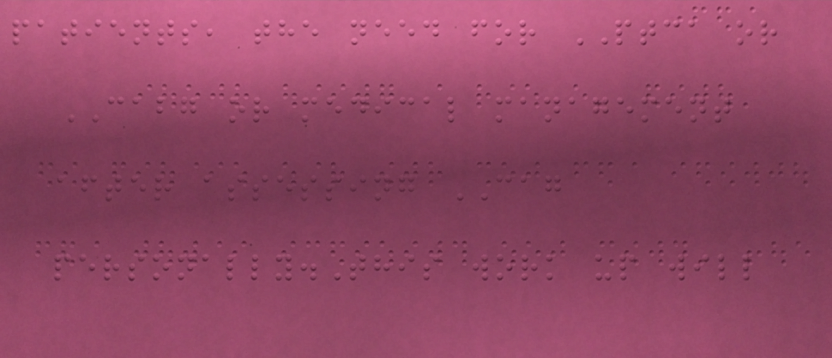patients, the need for PTCA or
CABG or medical management
after assessing CAG
personally.This work up will
